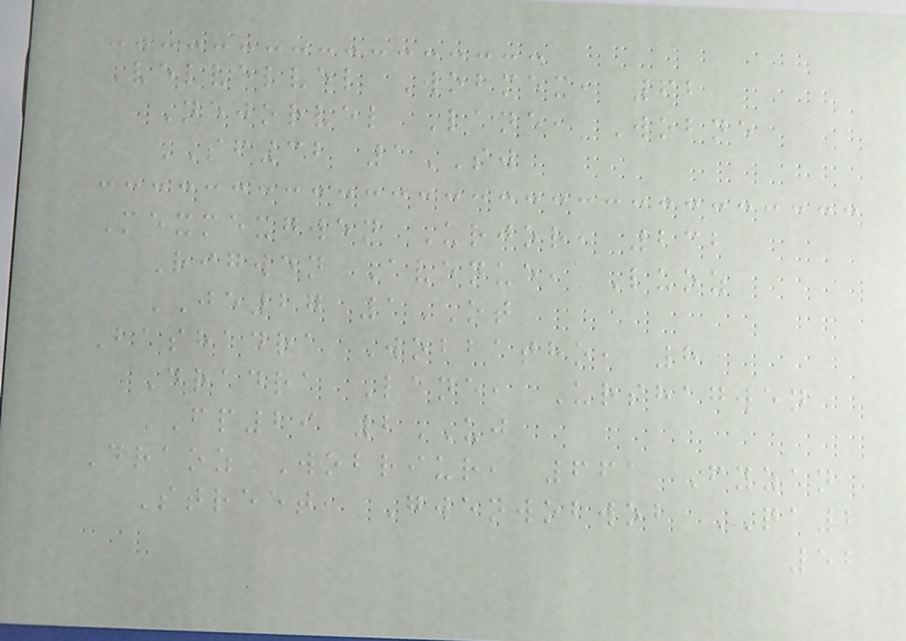Velvelvel Wobmex, 62
Nejorvel Lane, Wobne
SF32 1SW
Mexmexgwen Urjor, 232
Rigwen Avenue, Luoz
JE27 1OT
Bashadra Wobbatho, 8
Dradra Lane, Urshagwen
FP29 2UJ
Draoz Wobriur, 661 Fyzan
Street, Gwenwobwob QA2
52
